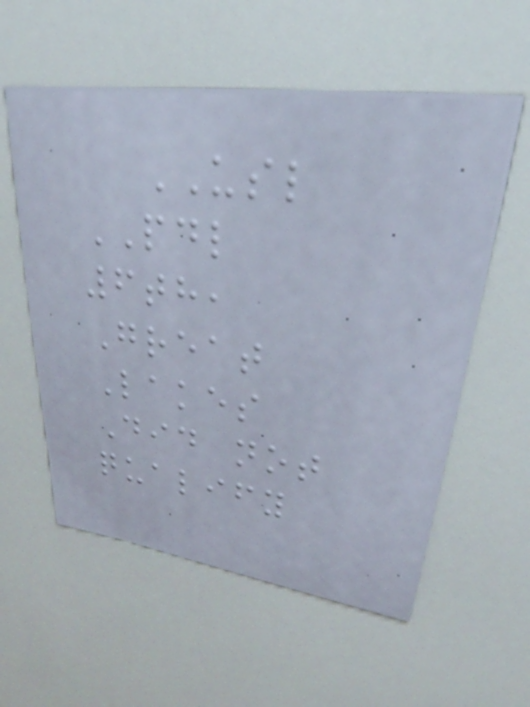USL
PDL
6th,
Great
Lakes
Did not
qualify
